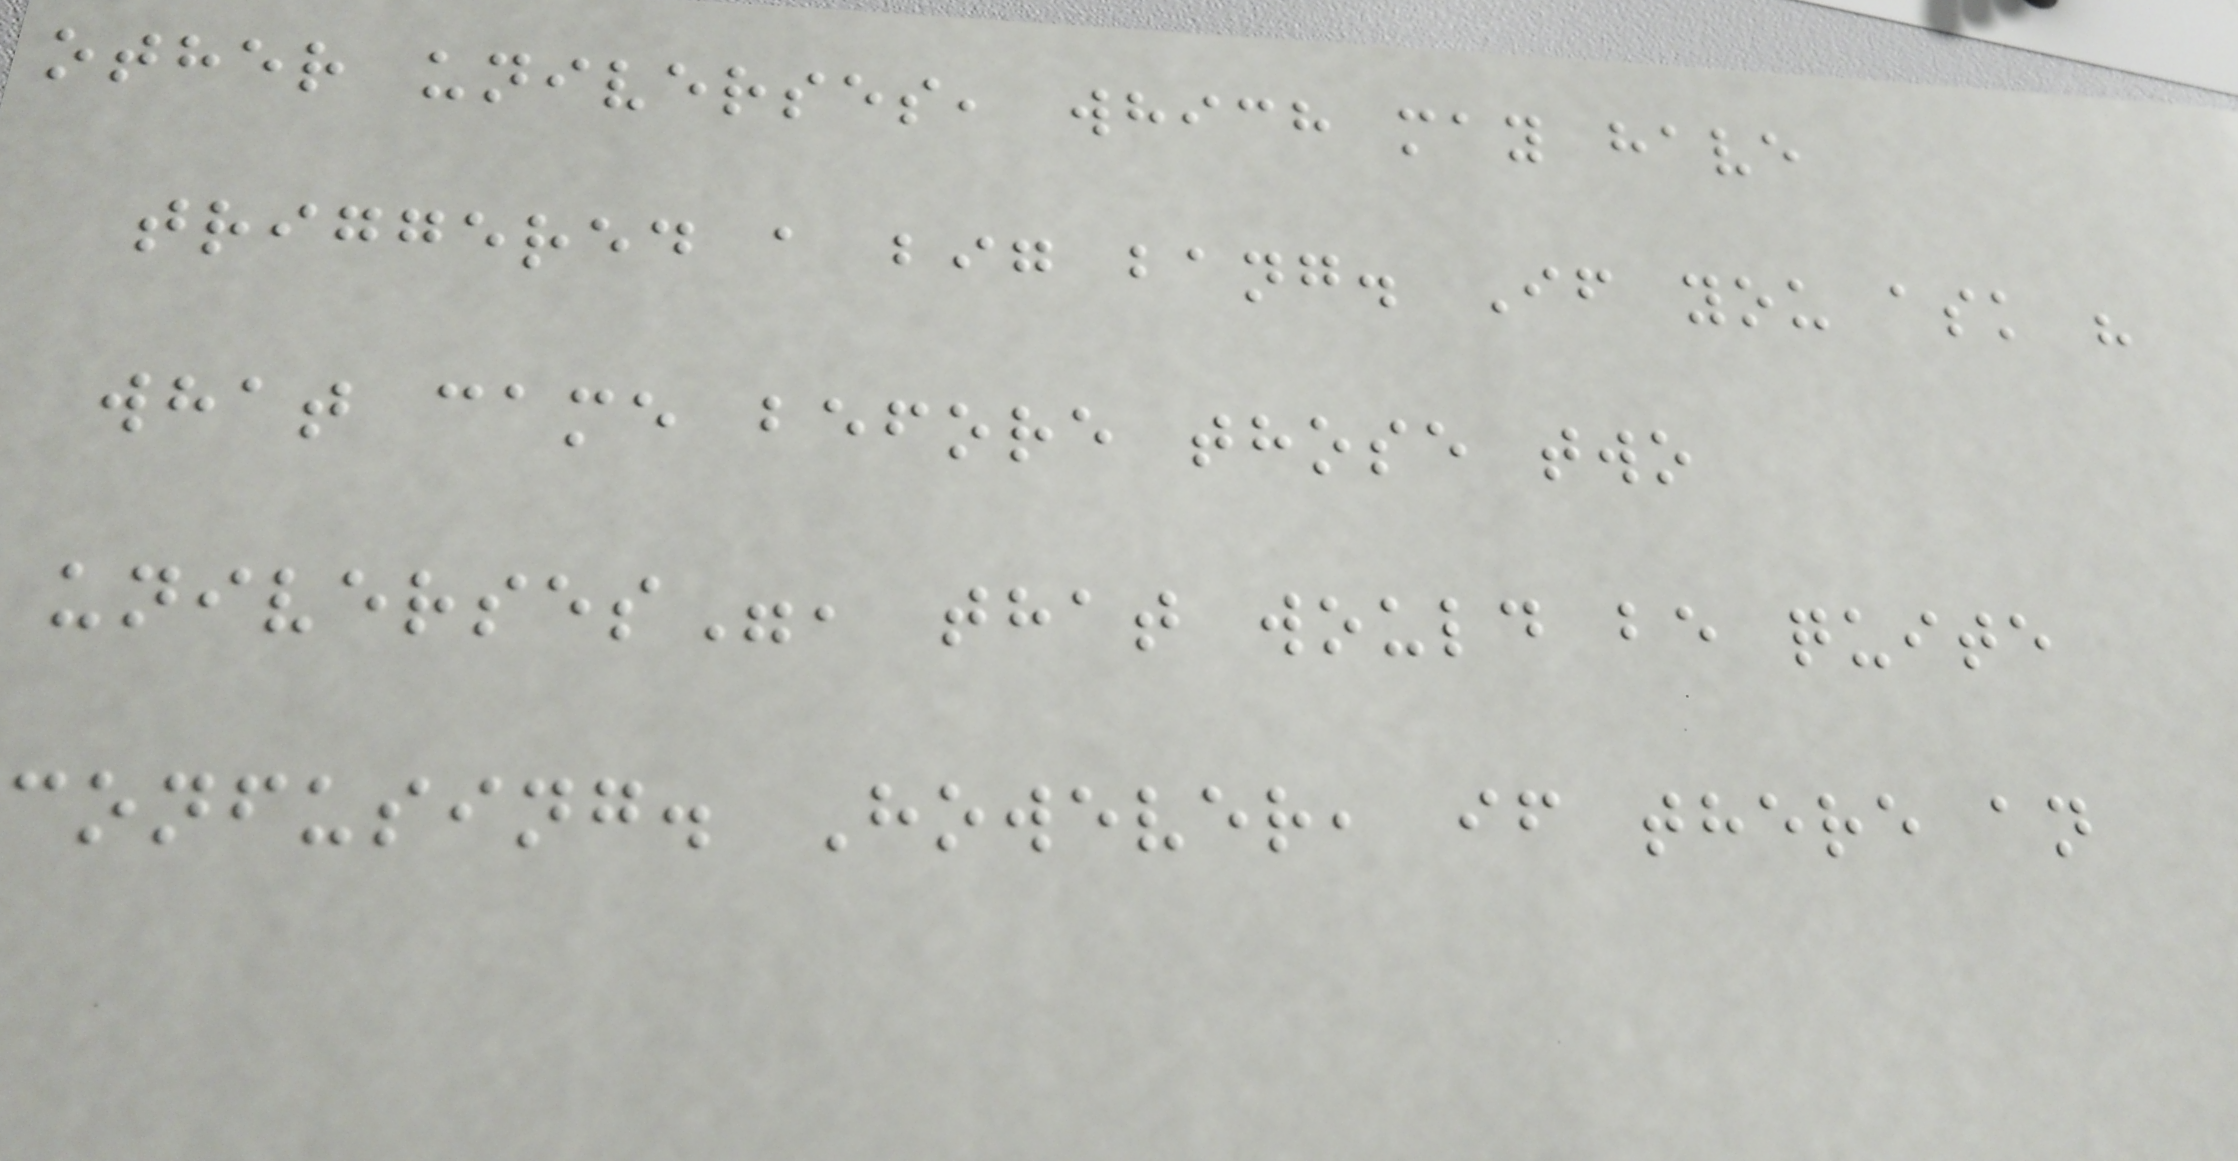other universes, which may have
triggered a big bang. If you ask "
what came before those two
universes", that would be quite
confusing. However, if there an
